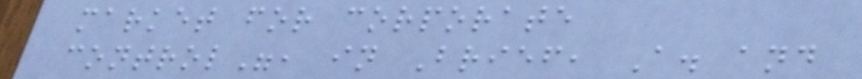market for corporate
control", in Brief, A. and
